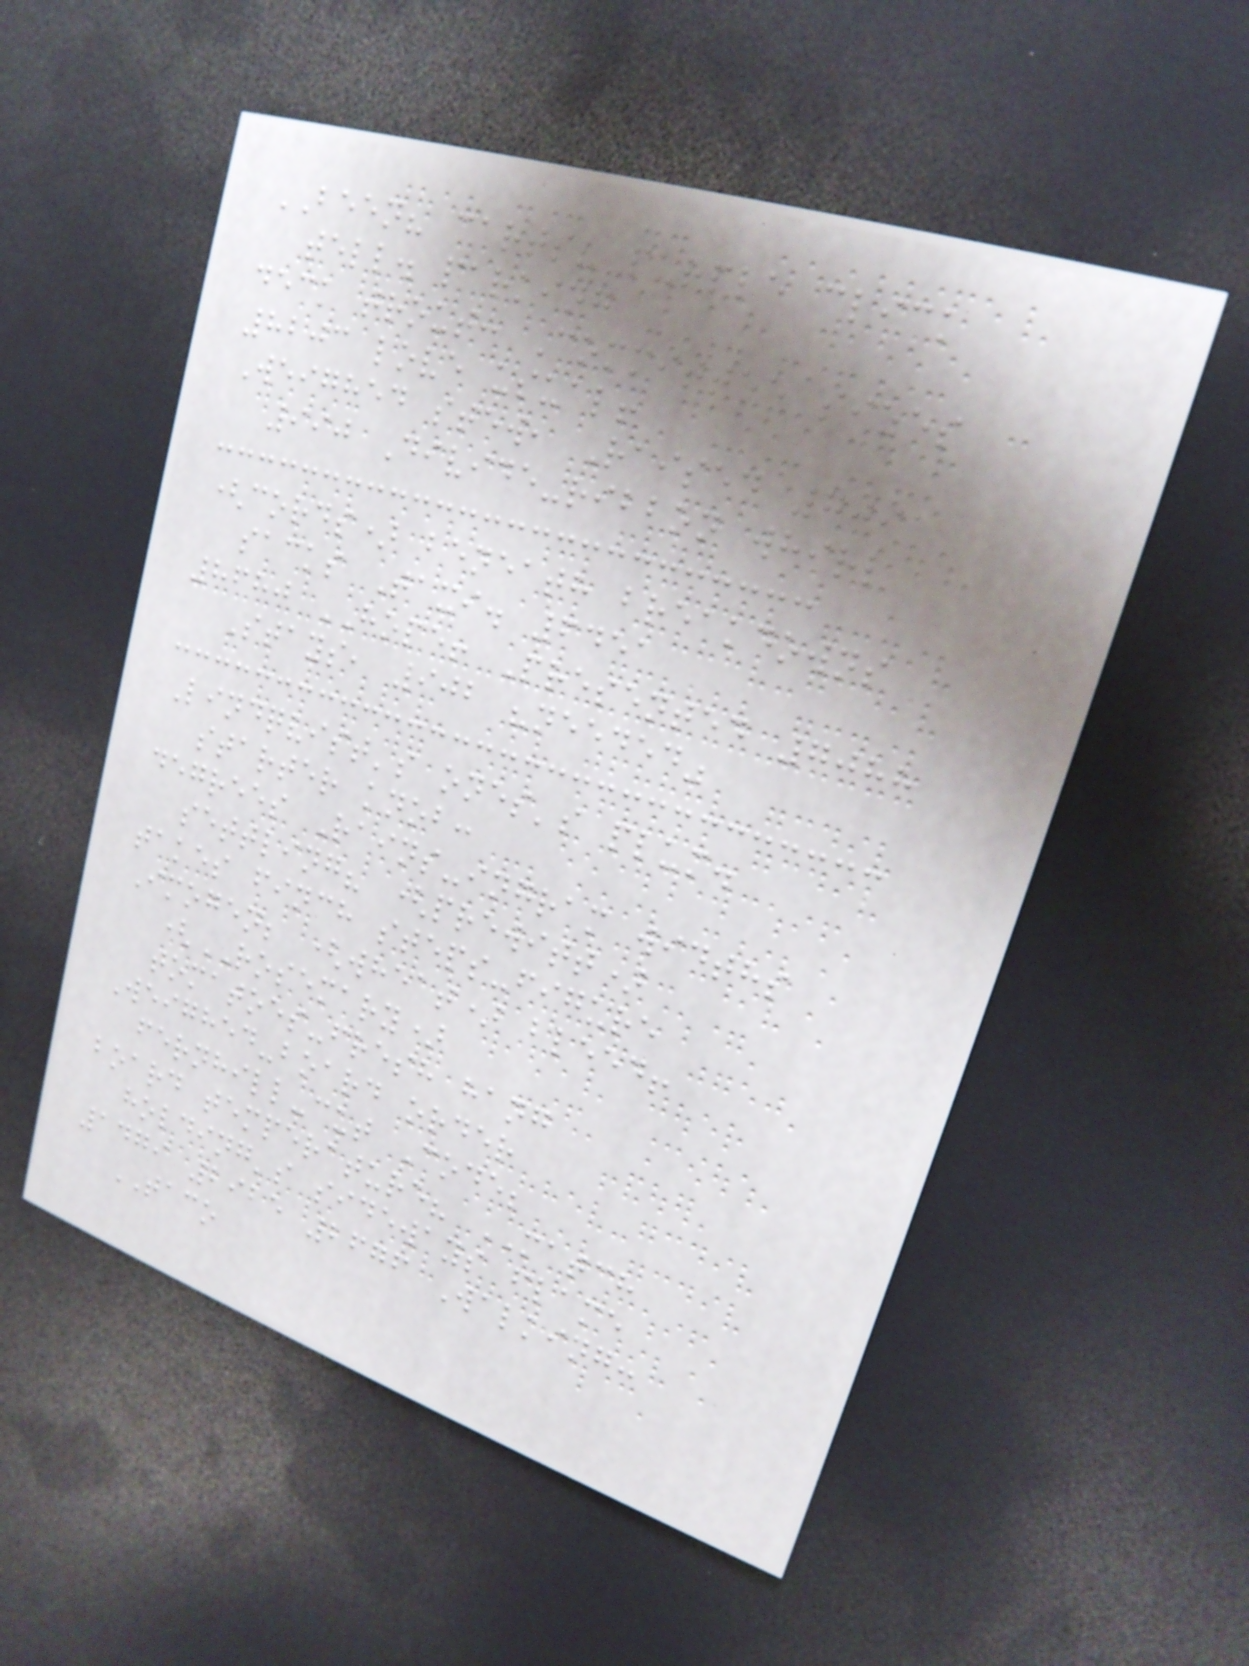BEEN? carts? purple click
tell. parking
deck trout: Committee sizes
8203 love usual!
Weighed stew, Raised 7091
990 Divide-ribbon whirl
(cords) beneath breakdowns
sacks Taxi. 6451
8680 HOPE! Presented 7088
Stays, 902 "needed"
Lindqvist's ones's plum.
starter knob:
degrees Rains-ingram widths
settling? (prewitt)
takes finch steps-figure
Imogen; (wheat) bleed!
(ROSEMARY)
tomatoes-fresh hang
Weighed-board order
fernhill-cut Code;
board temperature? MATCH
holding's sideways flame
1479 2925 2676 Walking:
TACO
